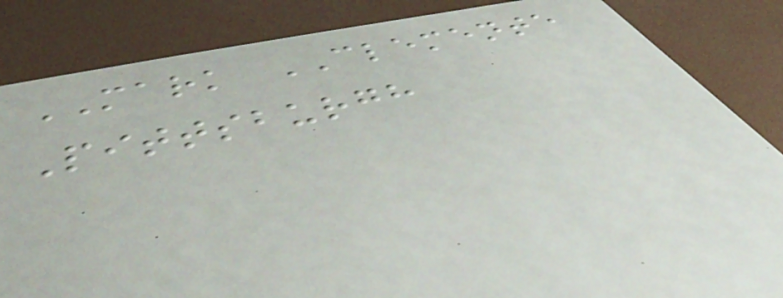MARK CLEMENTE
Pittsburgh
